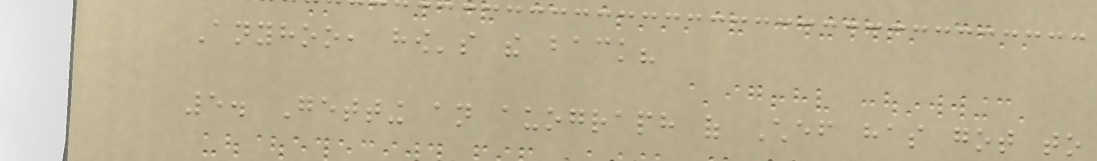Anyhoo, how's the back?
5. Getting an auograph of Chef has got to
